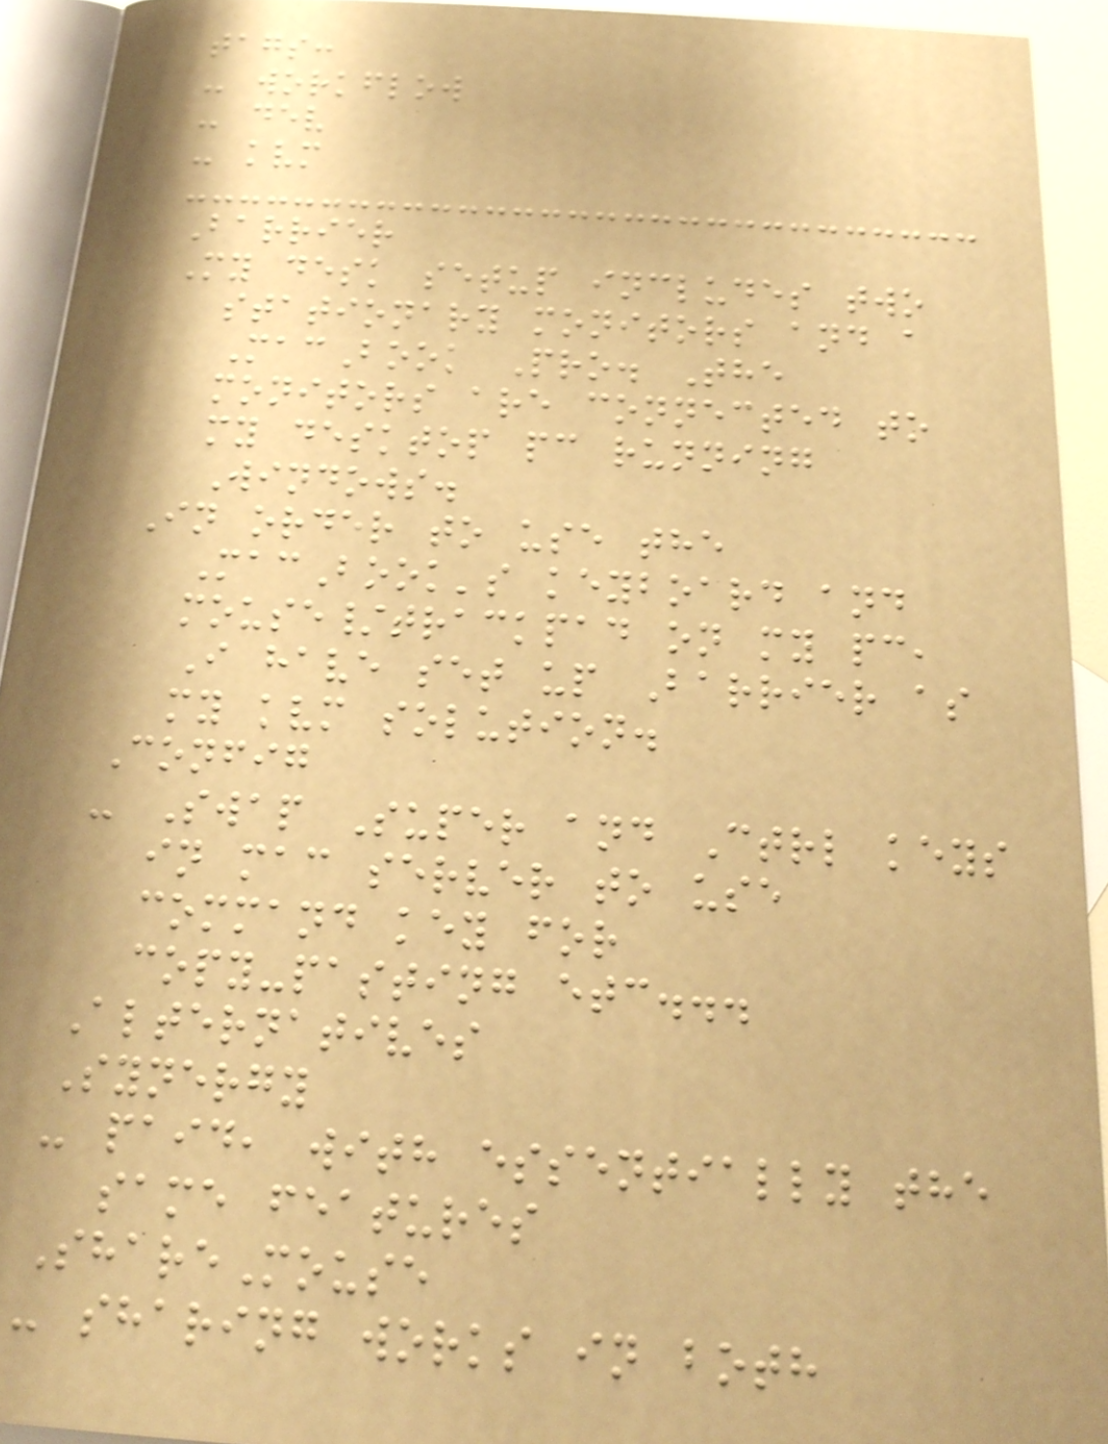tags:
- workflow
- dev
- kvm
Barrier
My desk setup includes two
stationary monitors and a
MacBook Pro. The
monitors are connected to
my desktop pc running
Windows.
In order to use the
MacBook's keyboard and
mouse/trackpad on my pc,
I have set up Barrier as
my kvm solution.
Config
- Swap Super and Ctrl keys
in mac server to use
command key for
copy-pasting etc...
Alternatives
Synergy
- paid, with essentially the
same features
ShareMouse
- sharing works in both
